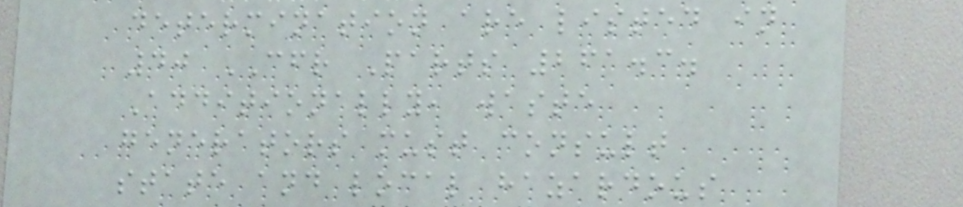determination are listed in
40 CFR Parts 261.3.
Additionally, waste
generators must consult
state and local hazardous
